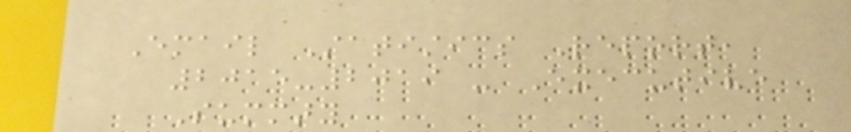Email Statistics Report,
2015-2019 - Executive
Summary
